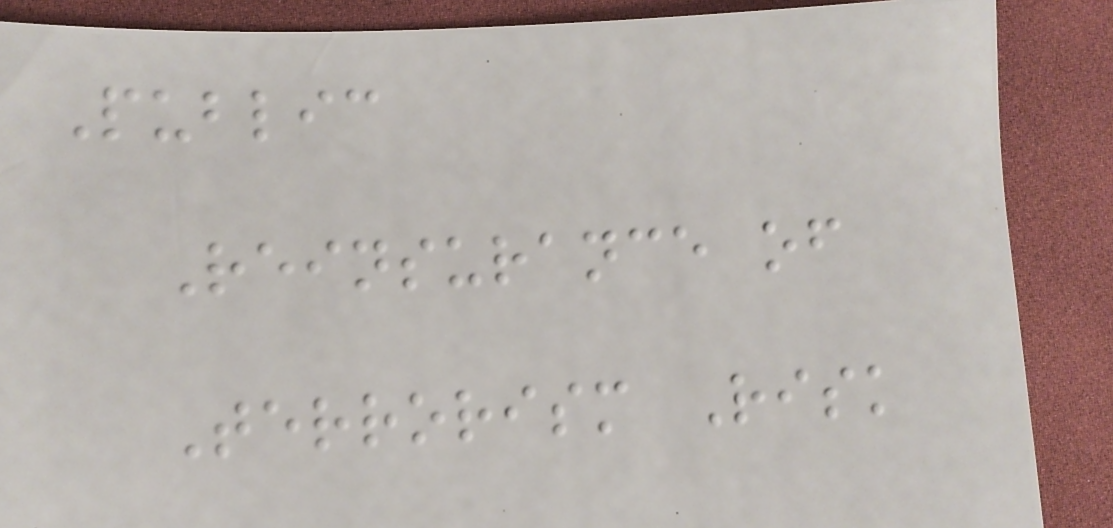Public
Reinsurance of
Terrorism Risk
